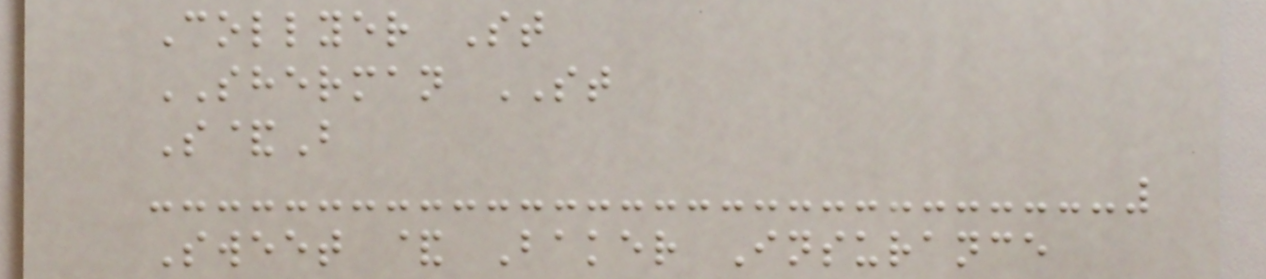Collyer St
SHERMAN ST
S&B
Sweet & Baker Insurance
